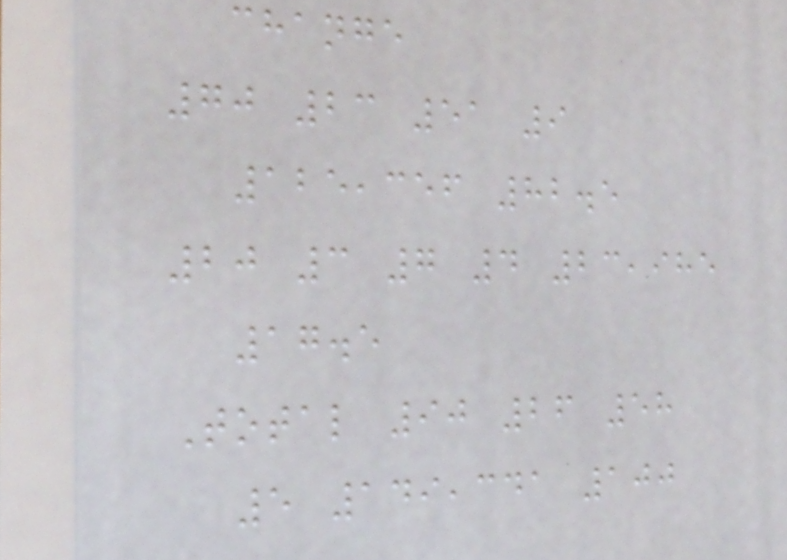change
70 23 51 9
125,356 82.5
20 3 7 4 23,985
17.5
Total 90 26 58
5 149,341 100
